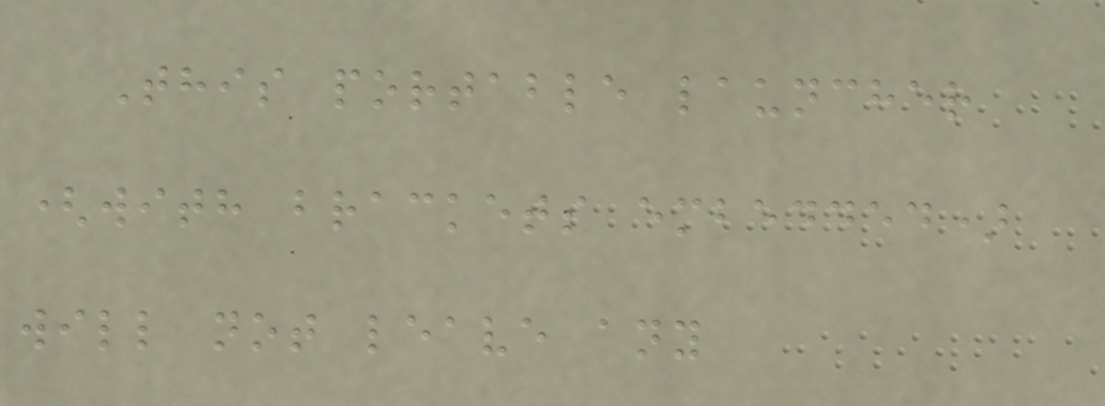This portable launcher
(with brackets embedded)
will not leave any
